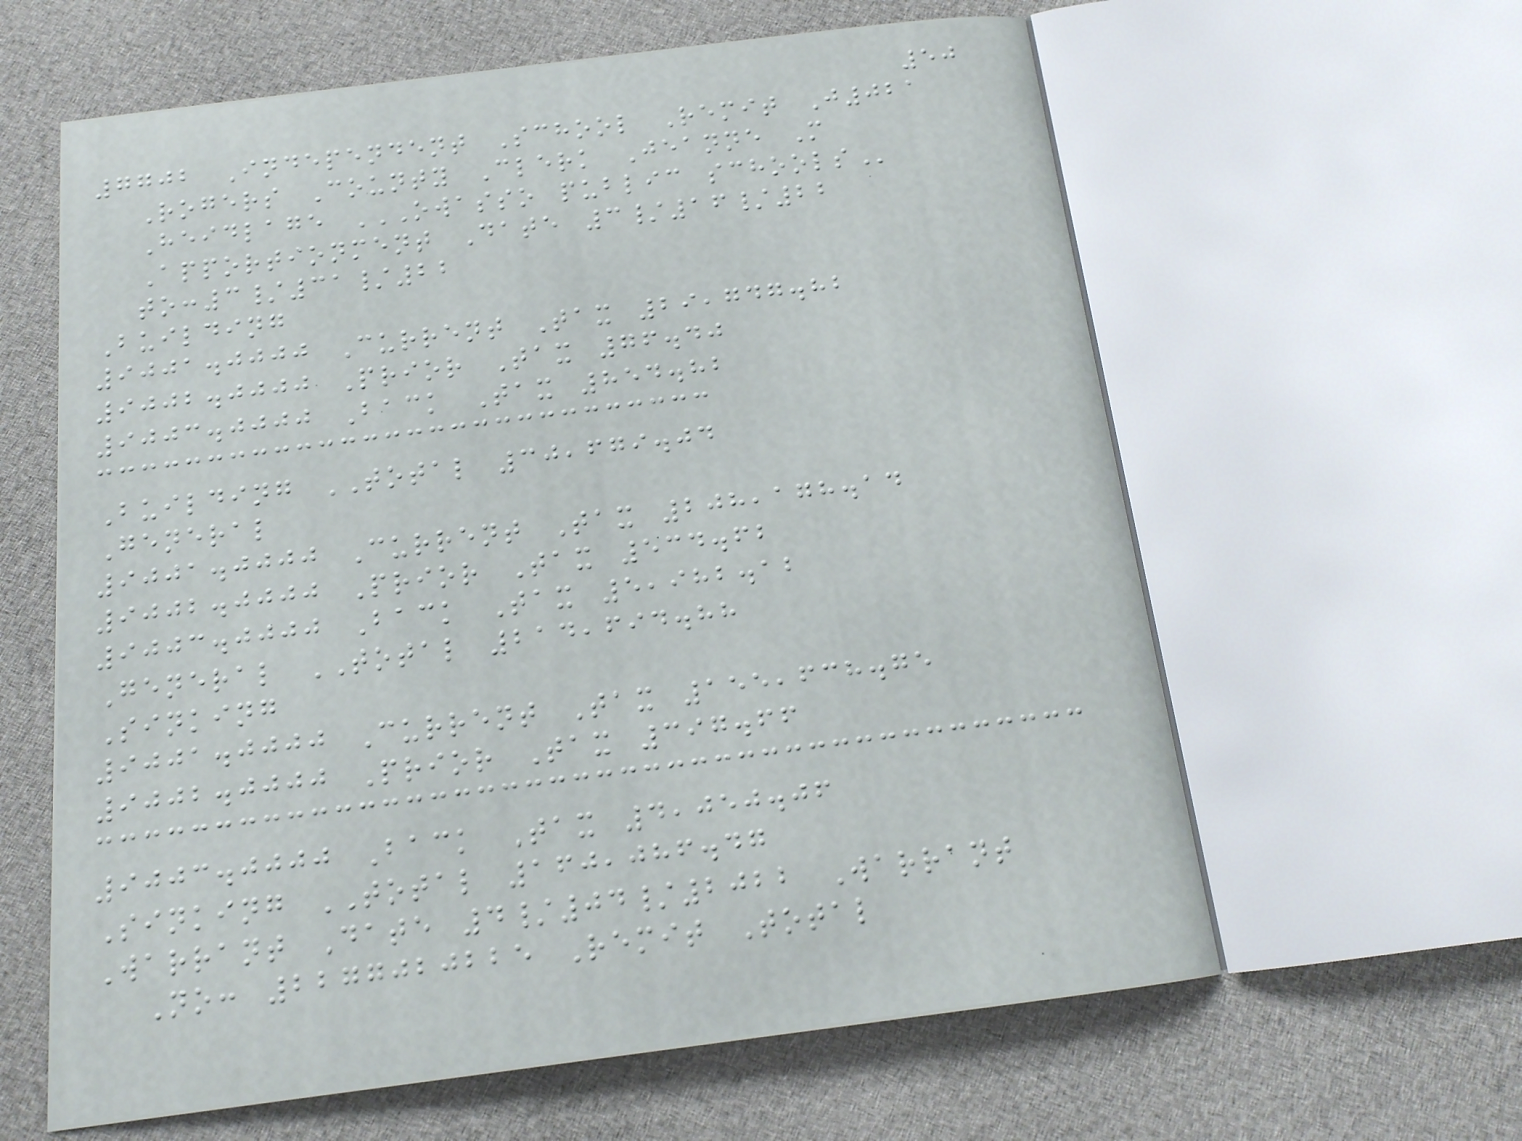50
7702 Independent School Remit J021
Rogers County Clerk Jeanne M
Heidlage OWASSO PUBLIC SCHOOLS
Apportionment Date 3/16/22
to:3/31/22
Building
9001.0000 Current Tax 29,747.82
9002.0000 Prior Tax 76.40
9003.0000 Back Tax 854.82
Building TOTAL 30,679.04
General
9001.0000 Current Tax 208,178.14
9002.0000 Prior Tax 534.62
9003.0000 Back Tax 5,982.12
General TOTAL 214,694.88
Sinking
9001.0000 Current Tax 155,638.75
9002.0000 Prior Tax 397.66
9003.0000 Back Tax 4,050.06
Sinking TOTAL 160,086.47
Warrant Date 4/04/2022 Warrant
No: 2277020225 Remit Total
